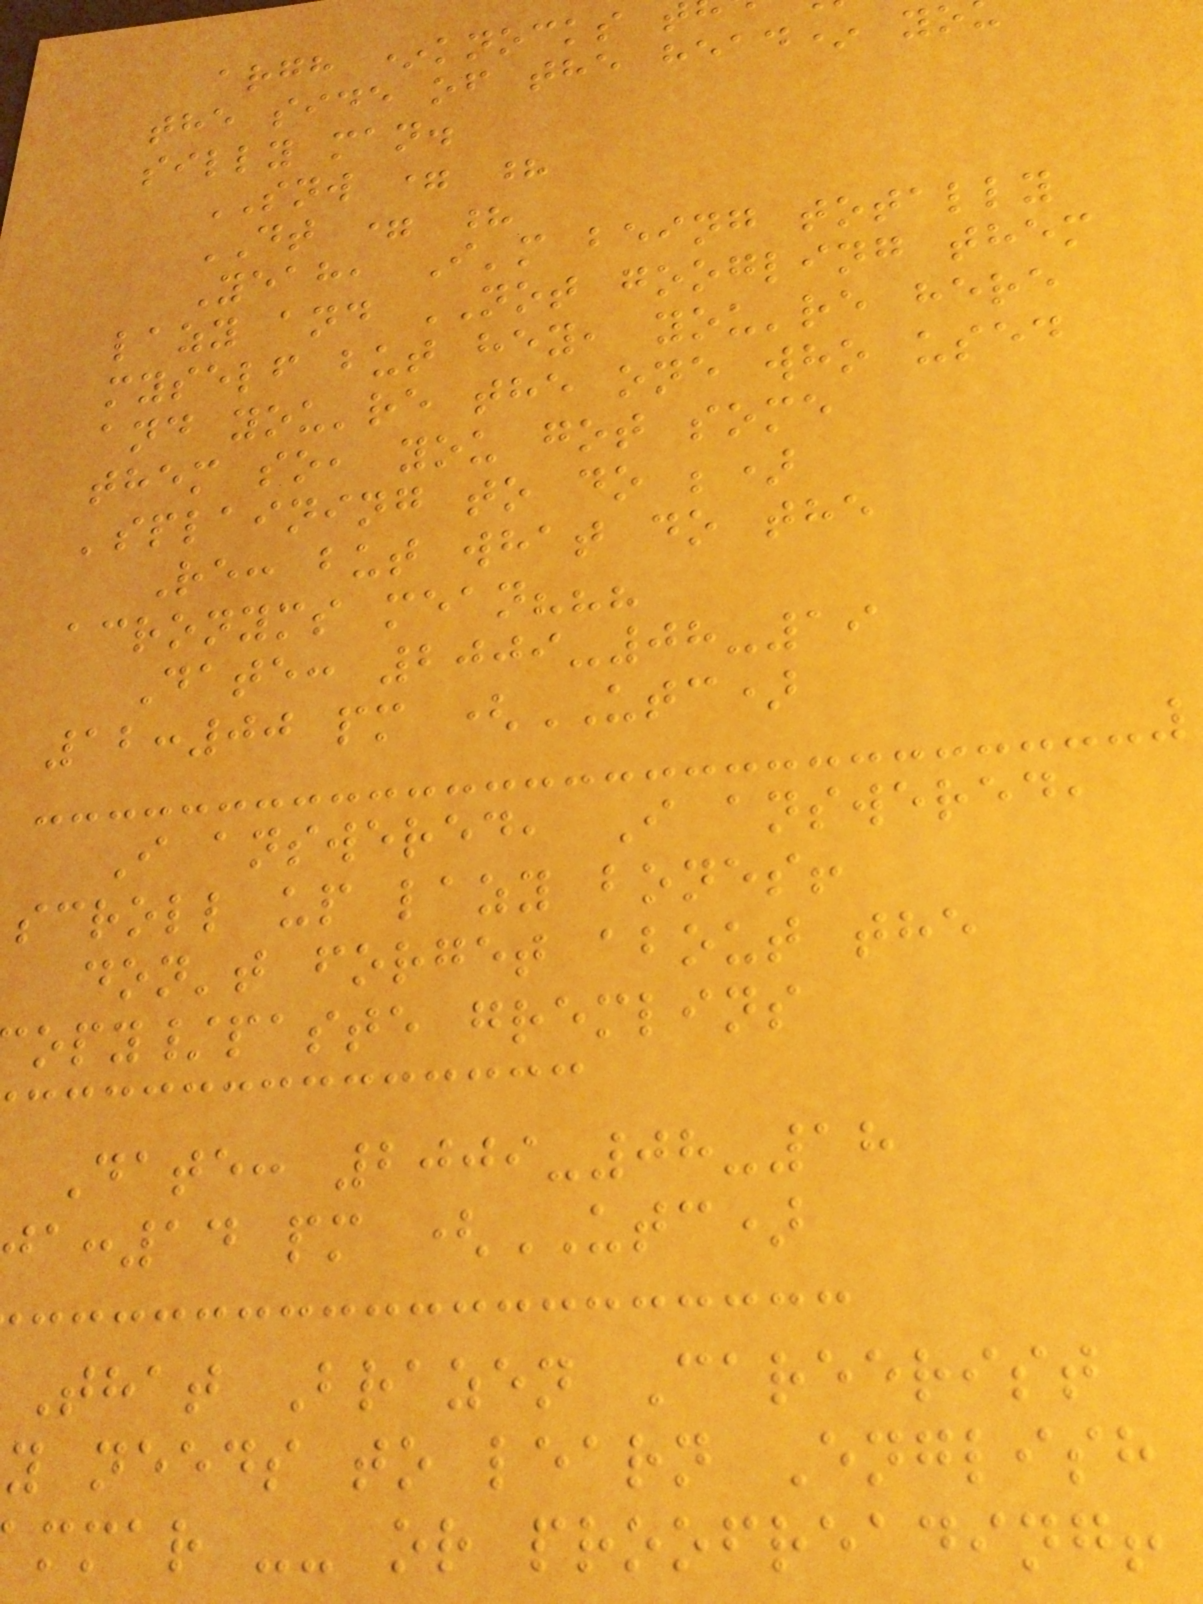argh *knocks
the side of the head* yo
silly man.
SNW = ?
DT = ?
Yeah, I'm being totally
lazy and NOT googling them
myself but hey, you're here
and you're the one who used
them so, you got some
'splaining to do ;)
Re: but what do the
acronyms mean???
Date: 2009-08-19
12:00 pm (UTC)
I answered, I answered,
scroll up lazy bones!
don't forget about the
opy/paste gremlins
Date: 2009-08-18
:14 pm (UTC)
That Brazen Careerist
y needs to learn English
mmar -- or proofreading!
